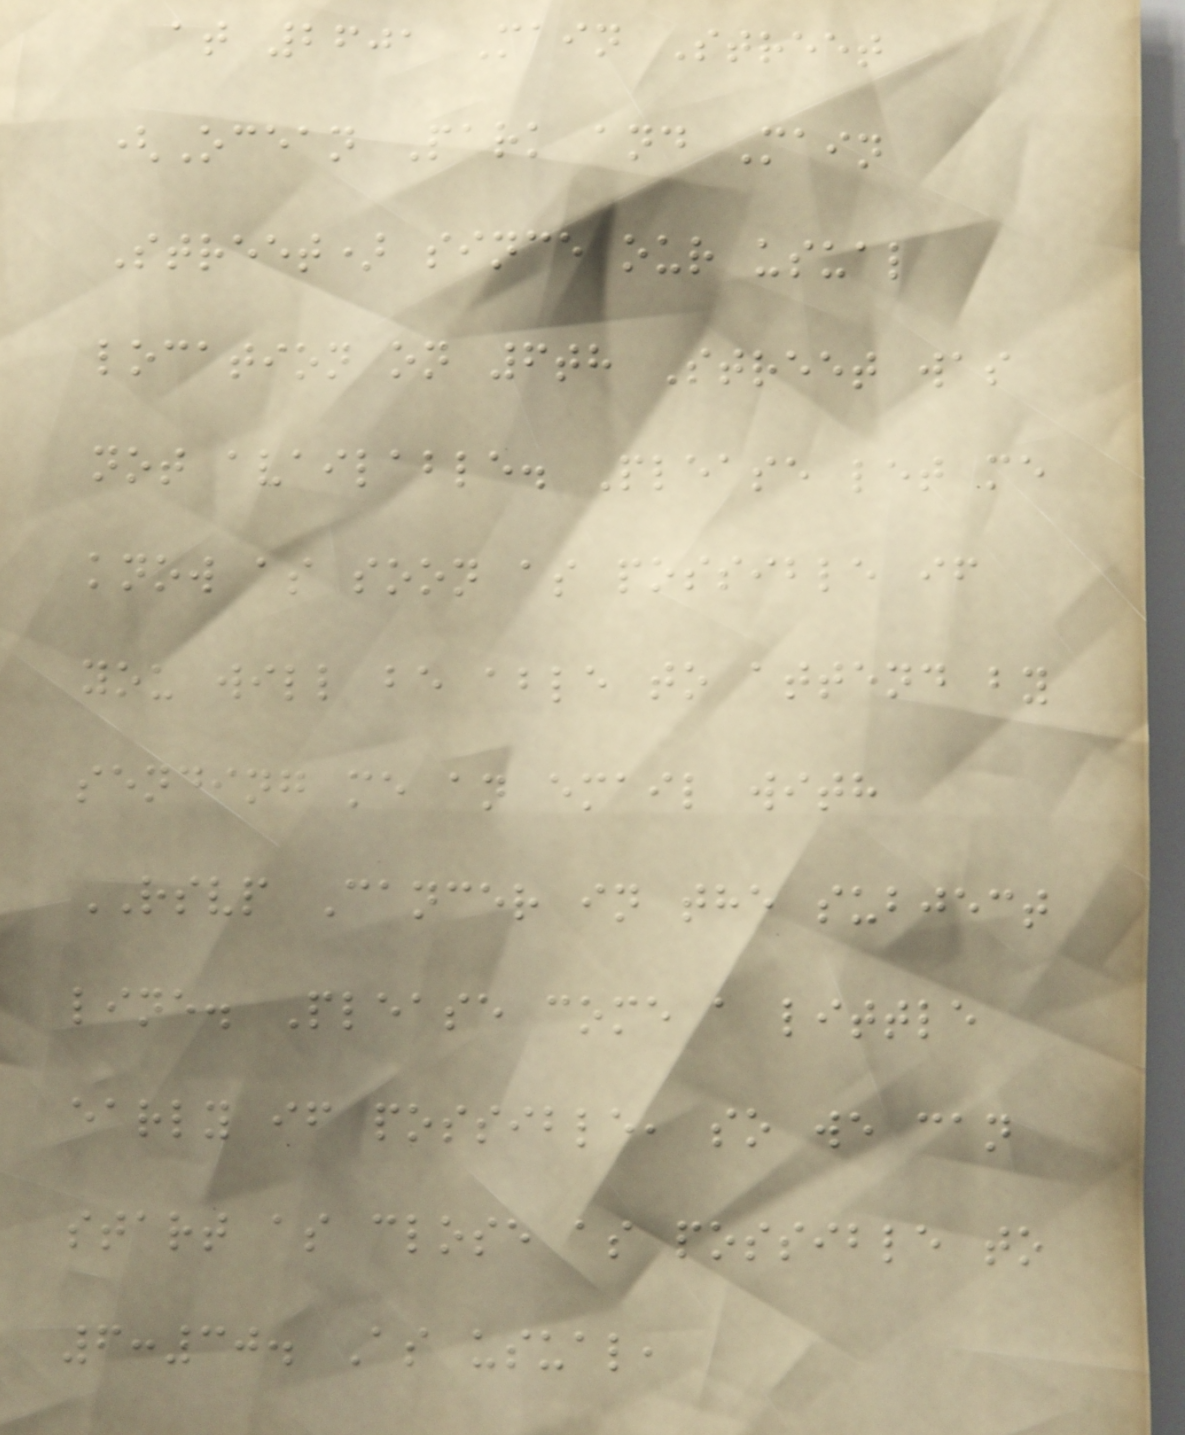at 2601 Main Street
(Ocean Park and Main
Street) since our usual
location on 6th Street was
not available. Please let me
know as soon as possible if
you will be able to attend by
sending me an email with
RSVP Cancer in the subject
line. Please come a little
early if possible, so we can
start as close as possible to
6:30. As usual,
